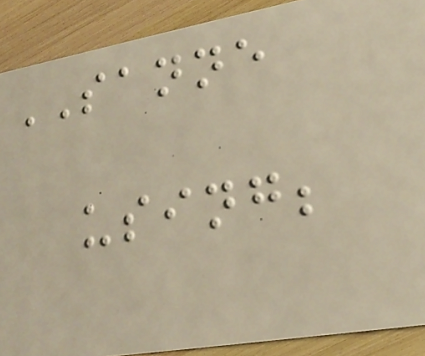SANNE
using;
